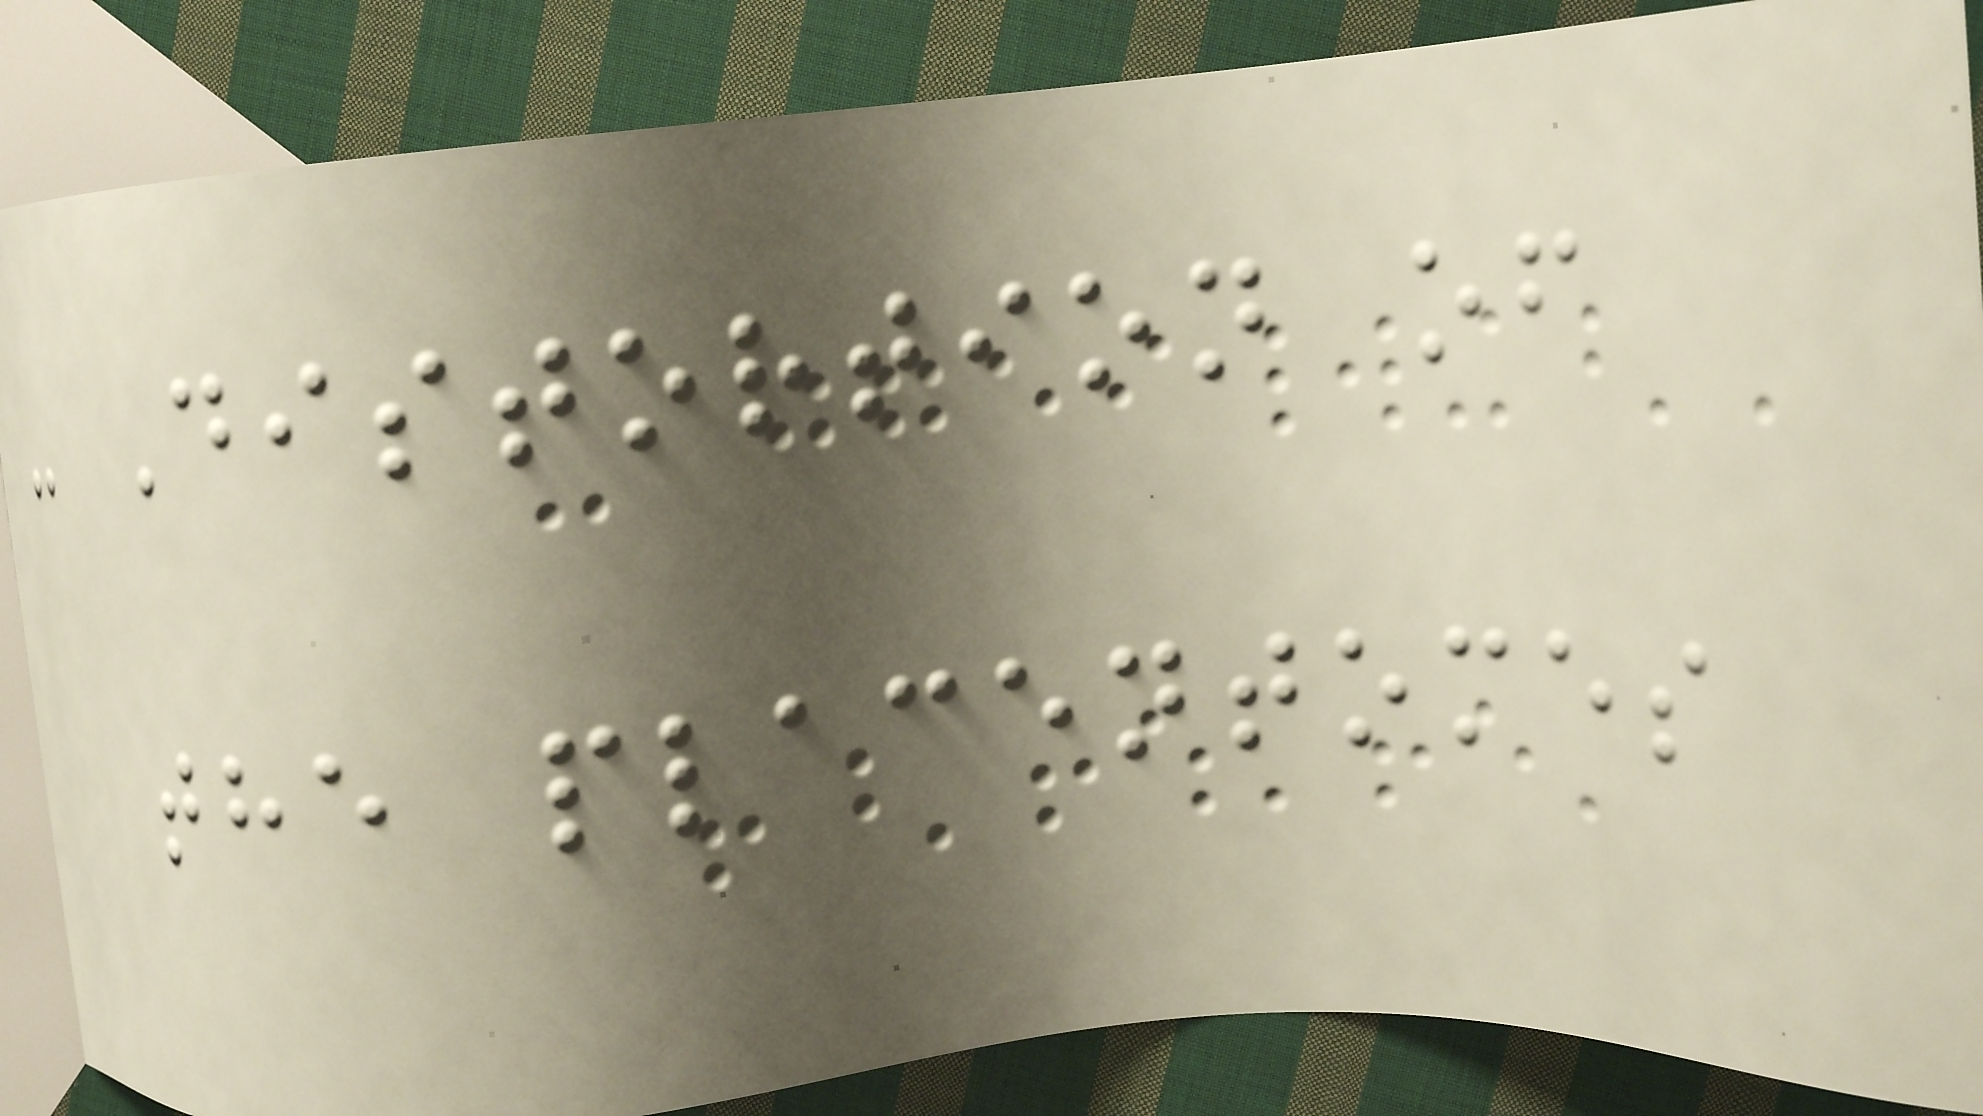- Distortion of
the placentomes
